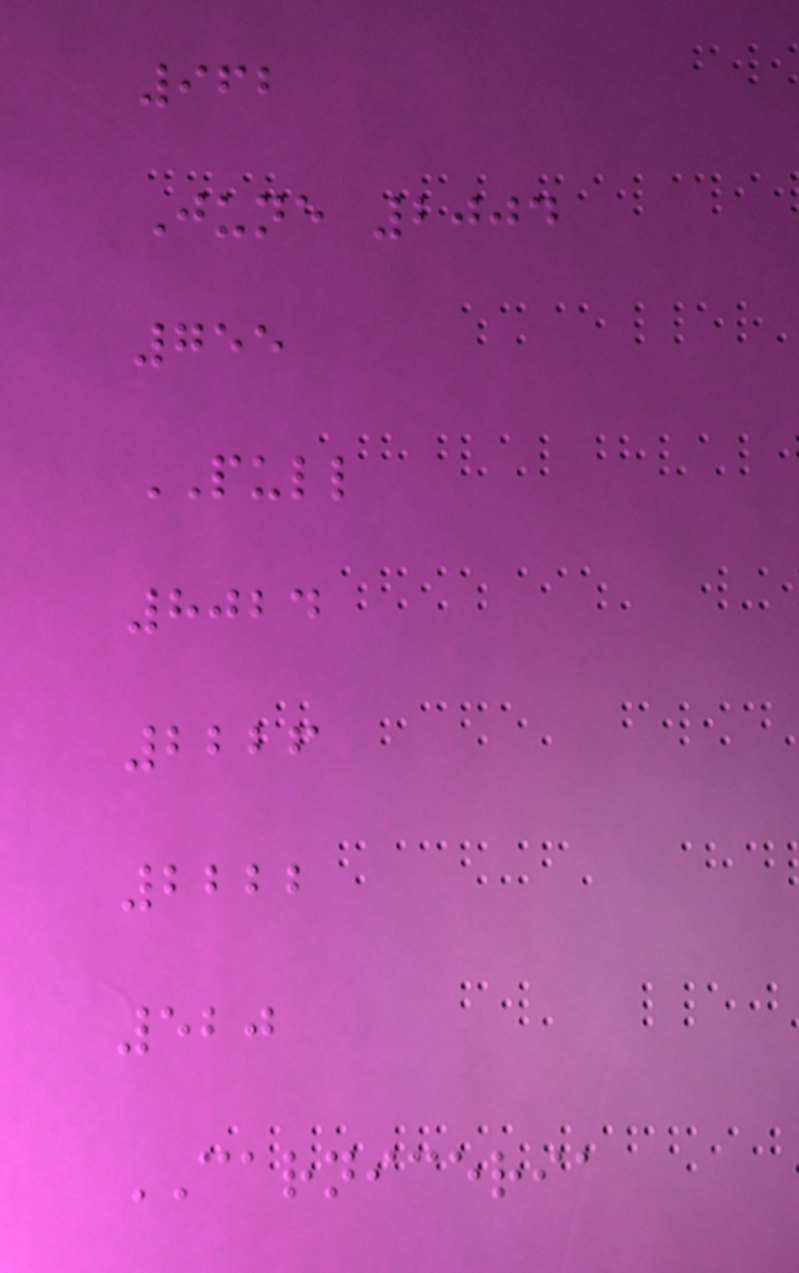962
June 2004
755
PULL
8024
2226
2222
520
CARNICERIA
